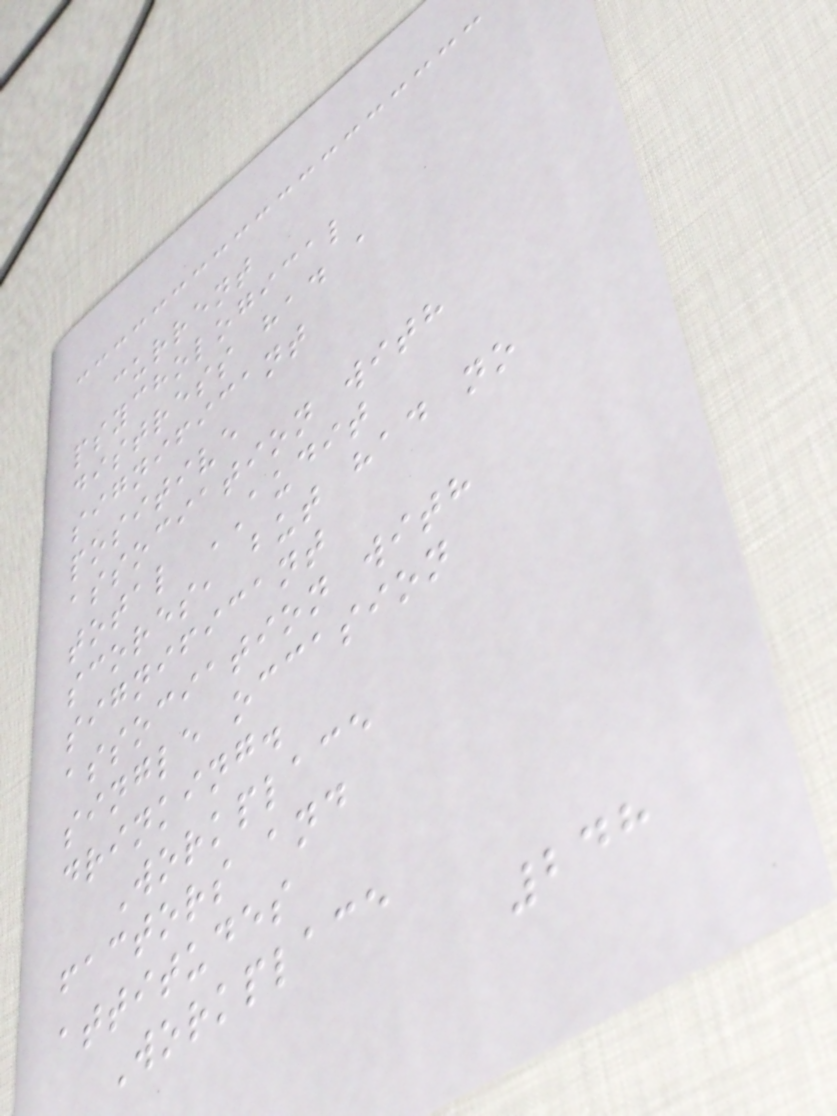current
psychological
distress had a
significant
positive
association with
total AUDIT
scores, but had no
significant
association with
single occasion
drinking.
Workplace
factors and
attitudes
Workplace
248
